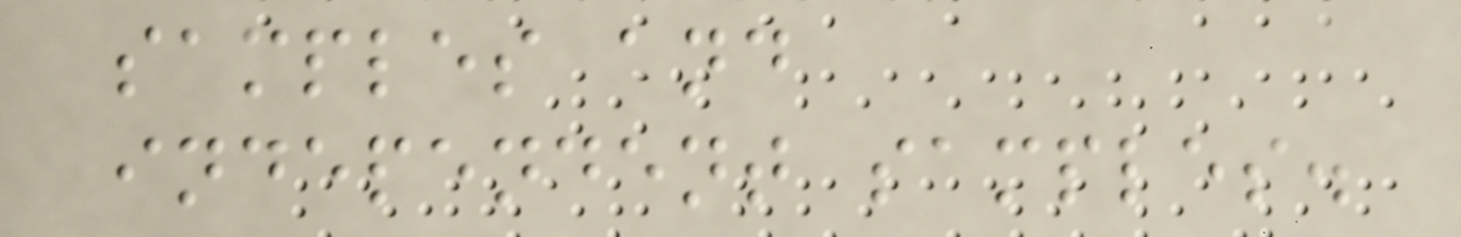samples and
independent samples.
